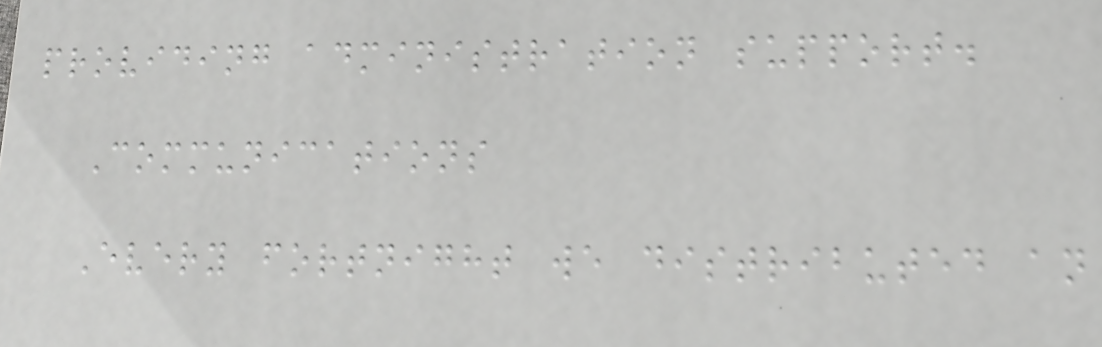providing administration support.
Communications
Every fortnight we distributed an
